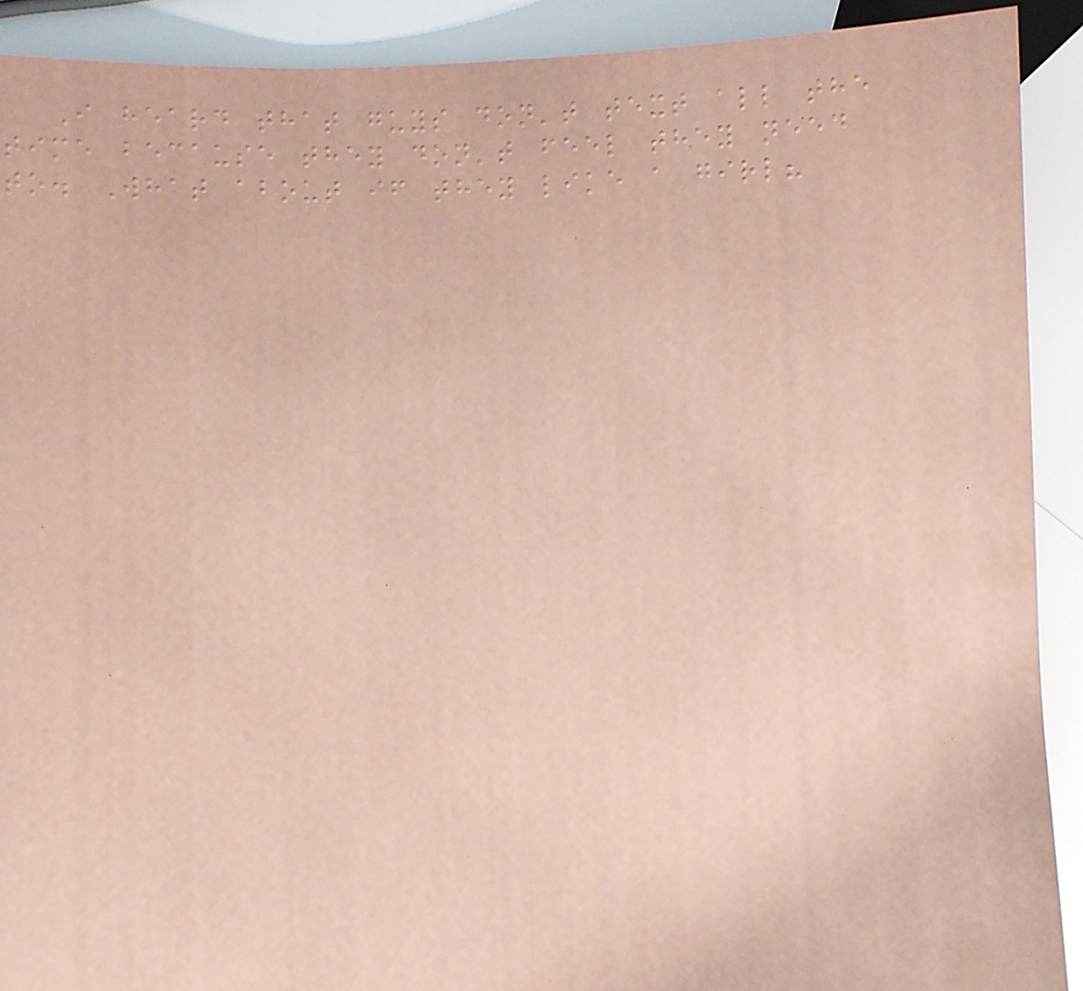I heard that guys don't text all the
time because they don't feel they need
to. What about if they like a girl?
